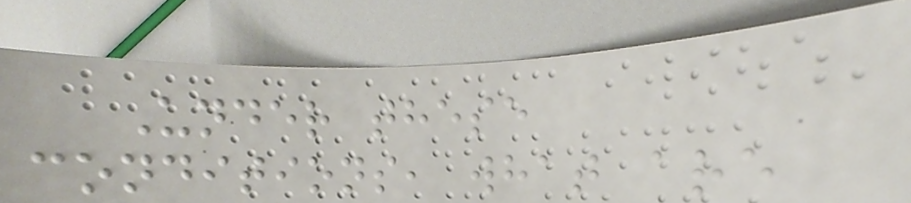Under these
conditions, what are
